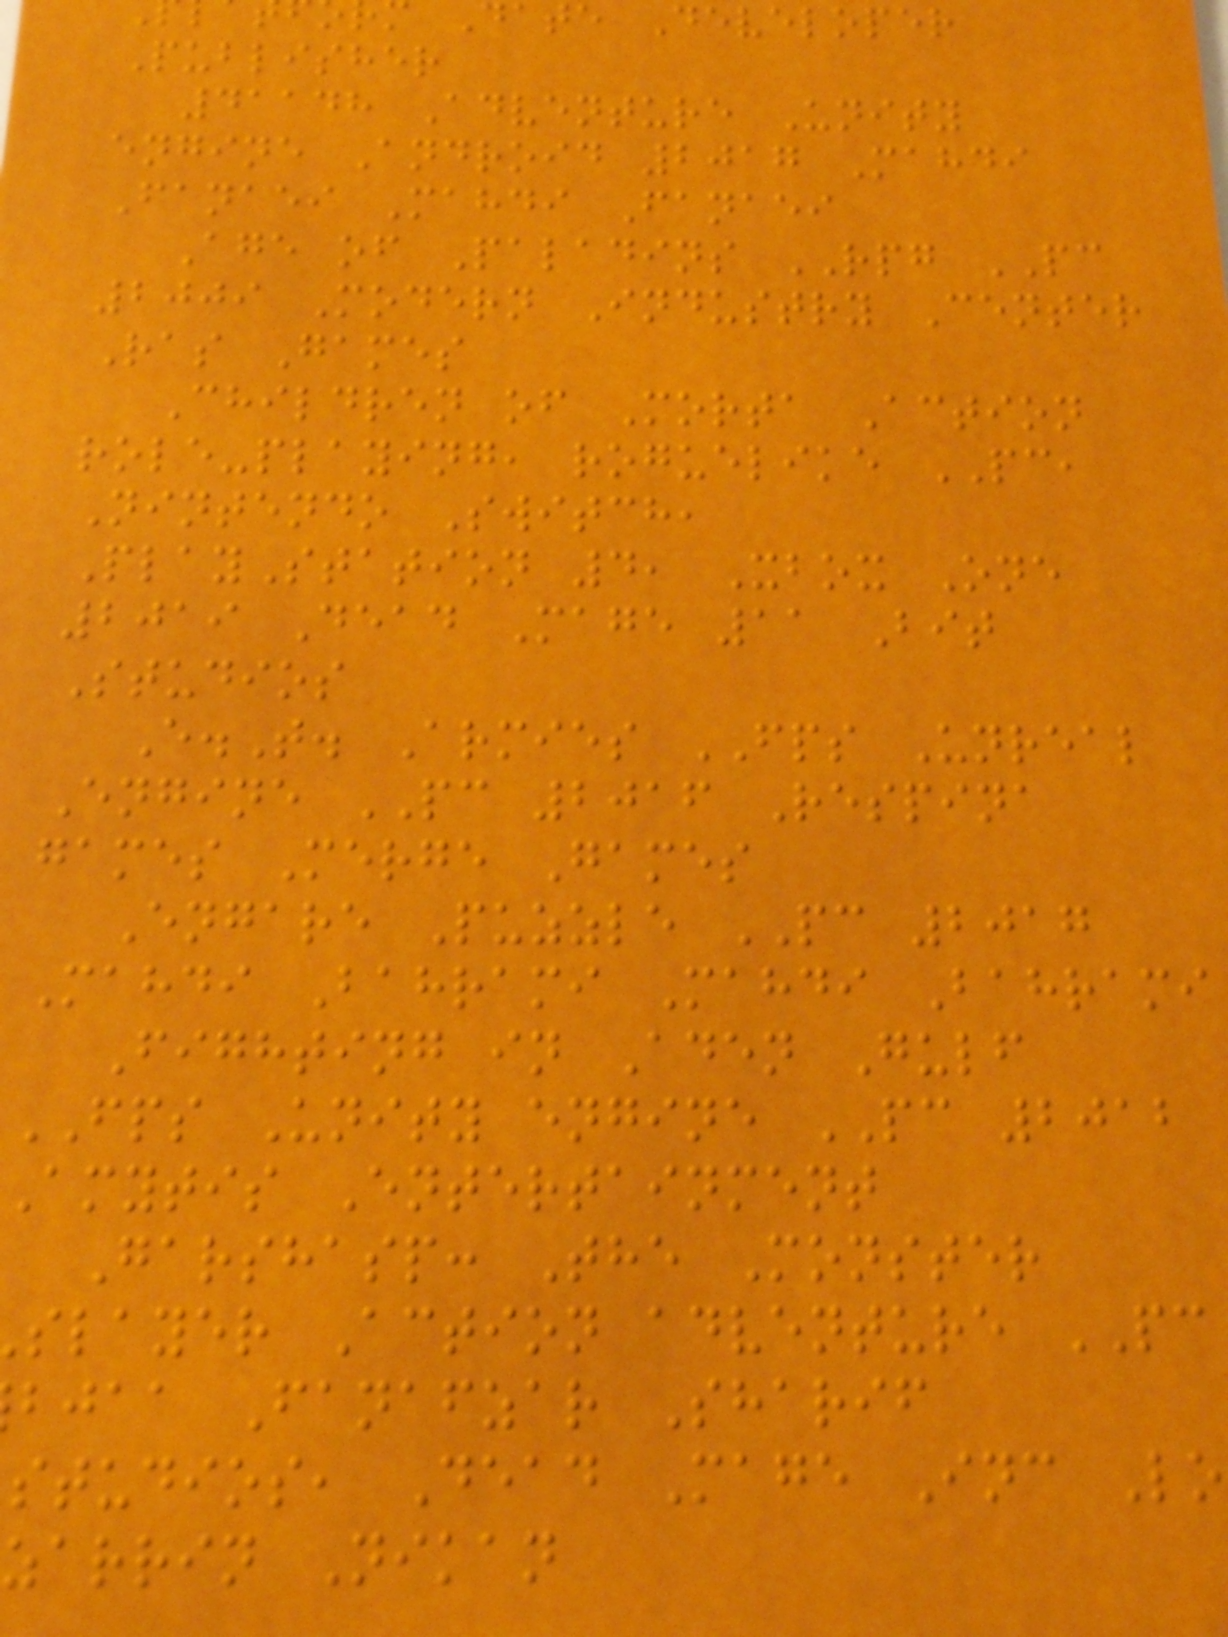date Developer
Publisher
41148 Adventure Unity
engine Android 2017 Mahdi
Fanaei Mahdi Fanaei
Age of Paladins RPG PC
2009 Modern Industry Center
Ras Games
Children of Morta Action
role-playing, roguelike PC,
Nintendo Switch,
PlayStation 4, Xbox One
2019 Dead Mage 11 Bit
Studios
E.T. Armies FPS Unreal
Engine PC 2016 Respina
games Merge Games
Engare Puzzle PC 2017
Mahdi Bahrami Mahdi Bahrami
Fighting in Aden Gulf
FPS Unity engine PC 2012
amytis Entertainment
Garshasp: The Monster
slayer Action adventure PC
bjaa Fanafzar Sharif
studios, Dead Mage Inc Lo
zarrin Nikan
